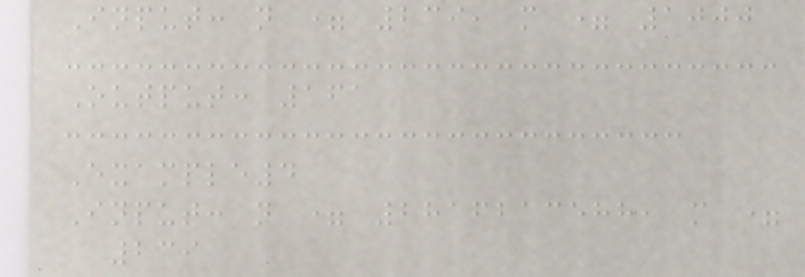Input: n = 239, m = 1000
Output: 161
Example4
Input: n = 2816213588, m =
239
